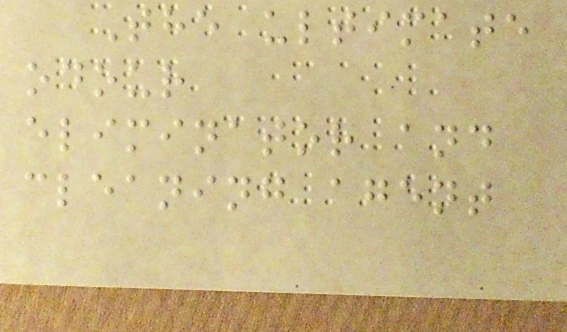The ultimate
odour
eliminator and
cleaning agent
